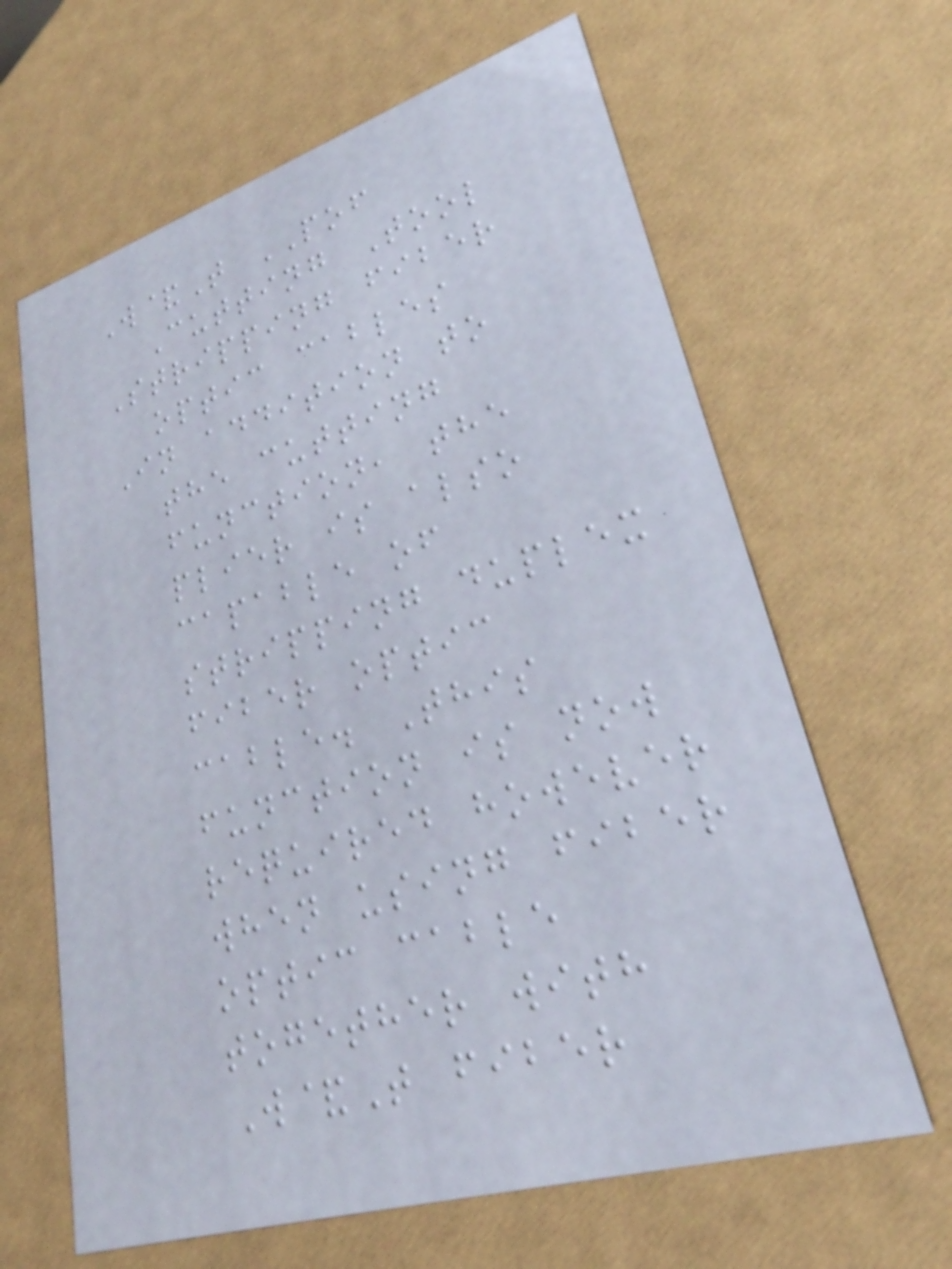W&T POF
Cutting Tool
Stripping fiber
optic cables
In addition to
the cutting
function, the
plier is also
capable of
stripping duplex
fiber optic
cable. This
function is now
required however
when using fiber
optic cable
together with
W&T fiber
